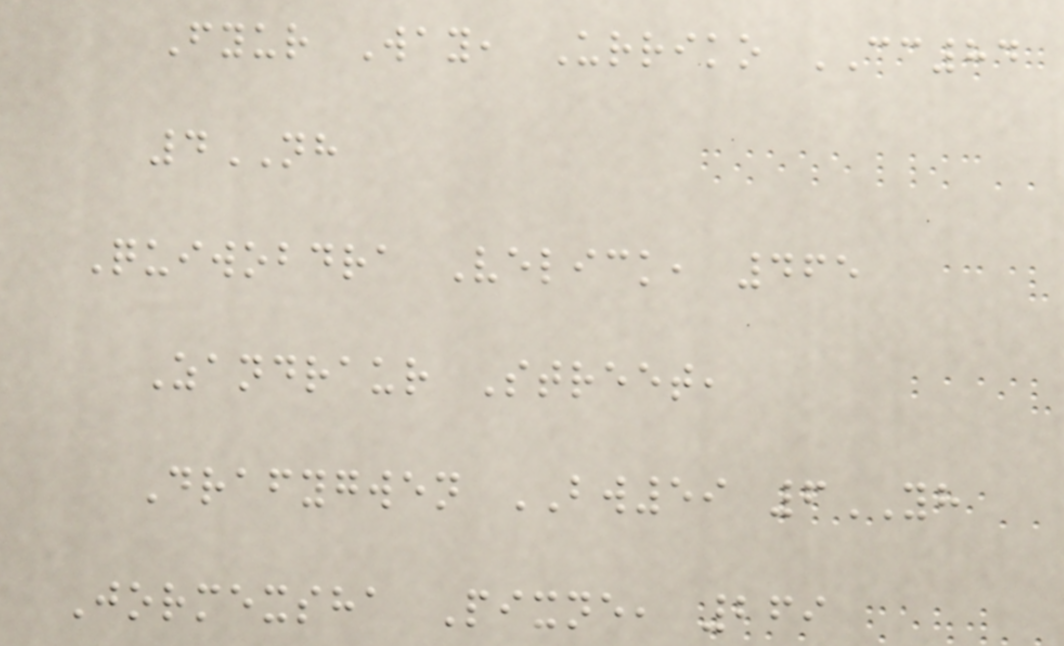Fyur Way, Urriko CC84
4NH
Quiwobdra Velick, 465
Zandraur Street,
Drafygwen BW59 6YH
Jormexsha Pixne, 269
